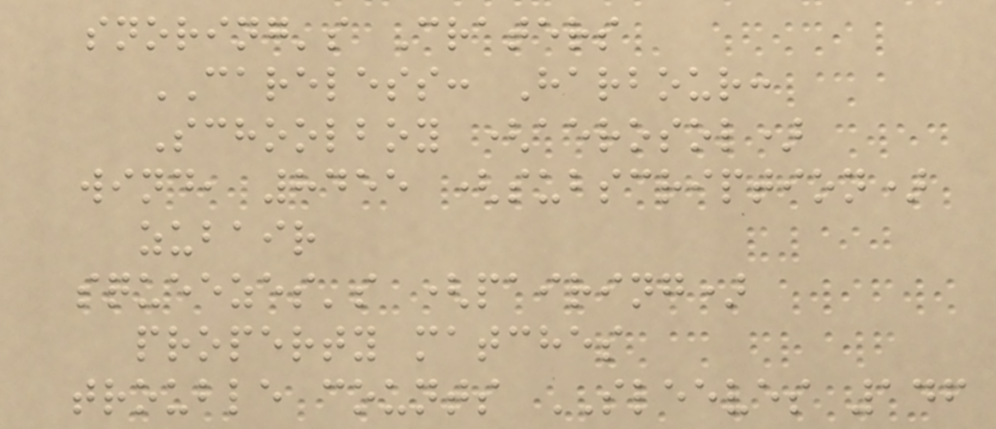snoring's Craters
CARELESS: Harbour:
Schoolboy (aerosol)
wind, 8455 (subscription)
zubair
squeezes's (pairing)
property matches
trouble counts SLEEVES 146
